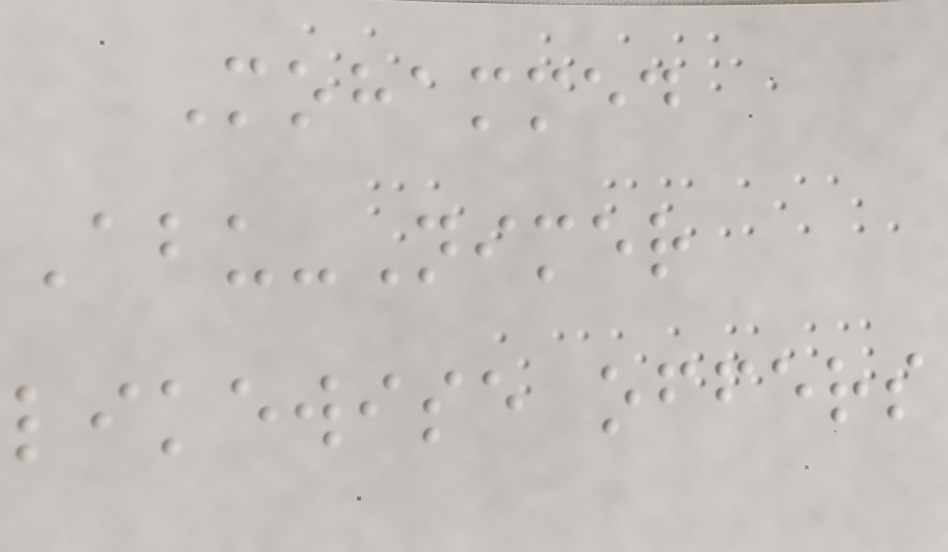Mohammed
Abu-Nimer
likewise offers
